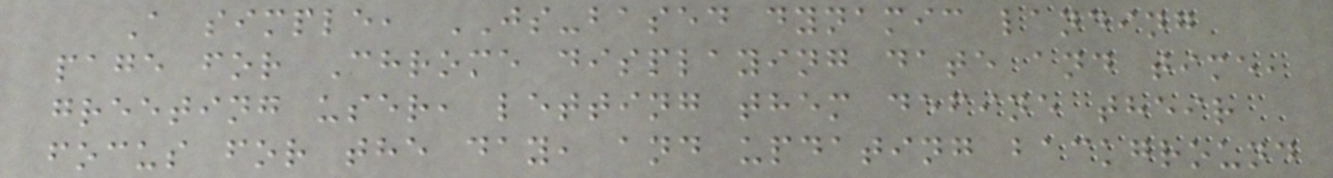A simple, JS-based dynamic landing
page for Chrome displaying date and time,
greeting user, letting them define their
focus for the day, and updating background
